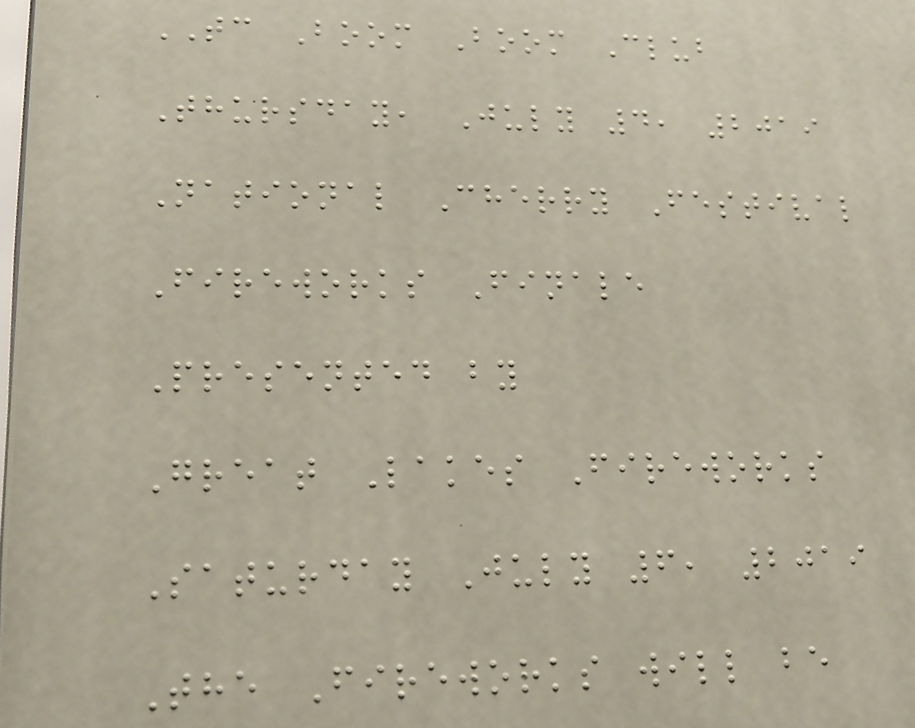TC Boom Boom Club
Thursday, July 4, 2019
National Cherry Festival
Fireworks Finale
Presented by
Great Lakes Fireworks
Saturday July 6, 2019
The Fireworks will be
